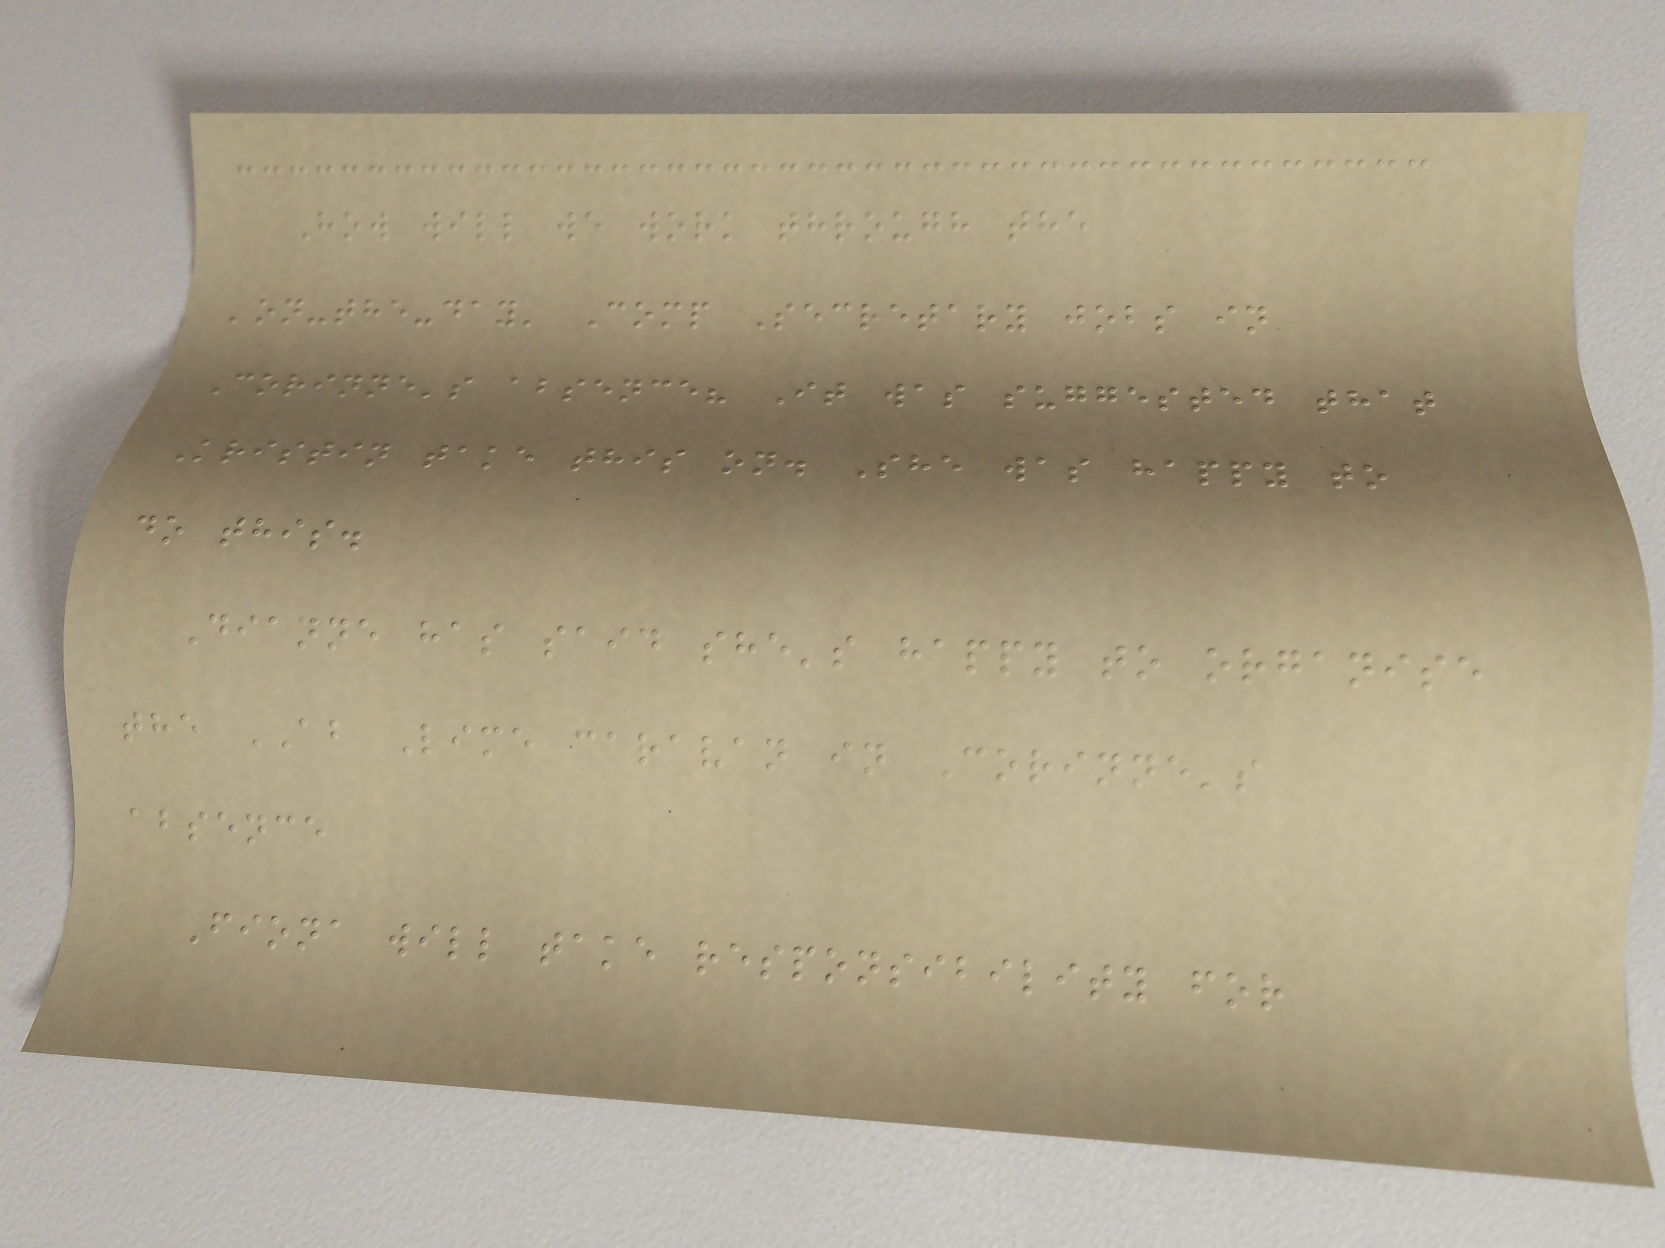How will we work through the
'on-the-day' Comp Secretary jobs in
Corinne's absence? It was suggested that
Kristin take this on. She was happy to
do this.
Dianne has said she's happy to organise
the AB Lime caravan in Corinne's
absence
Fiona will take responsibility for
